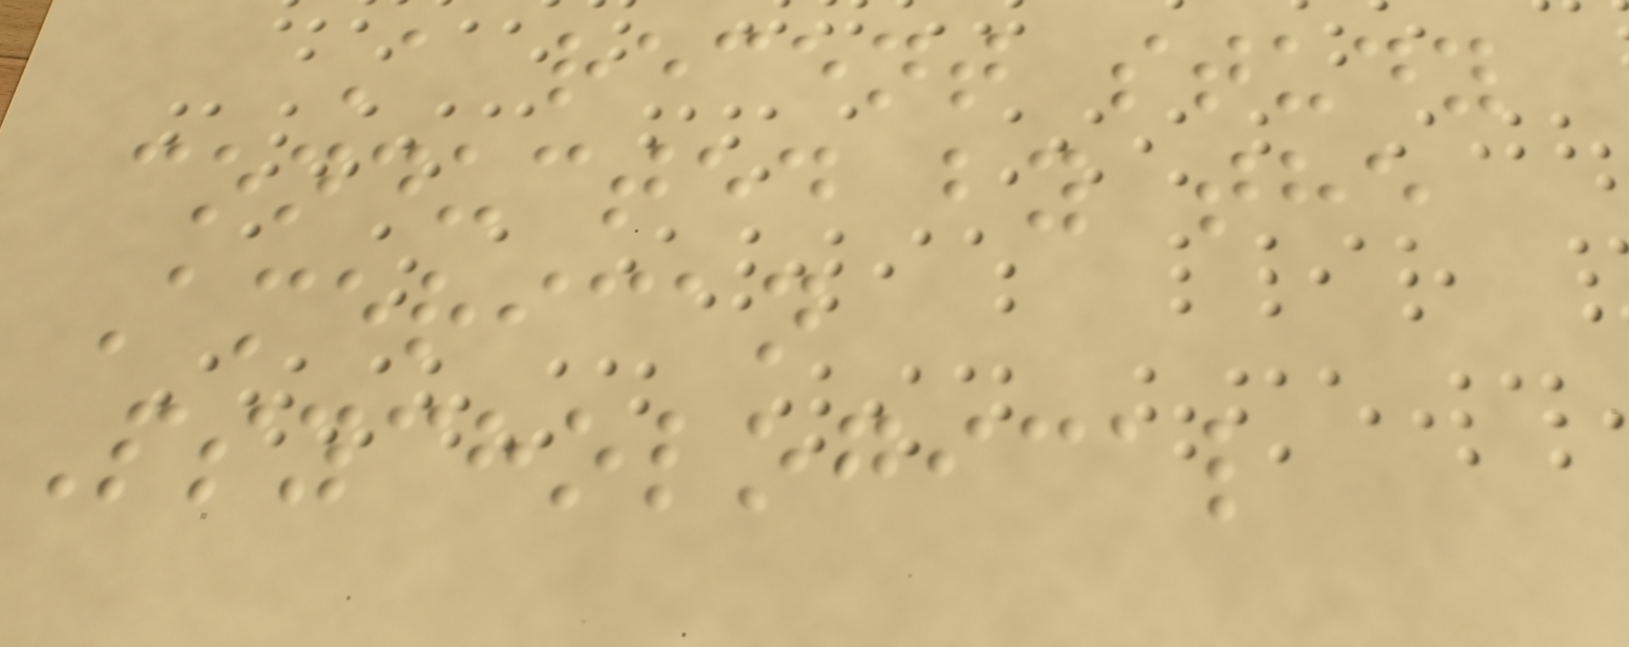A recent study
conducted by the
American
Psychological
